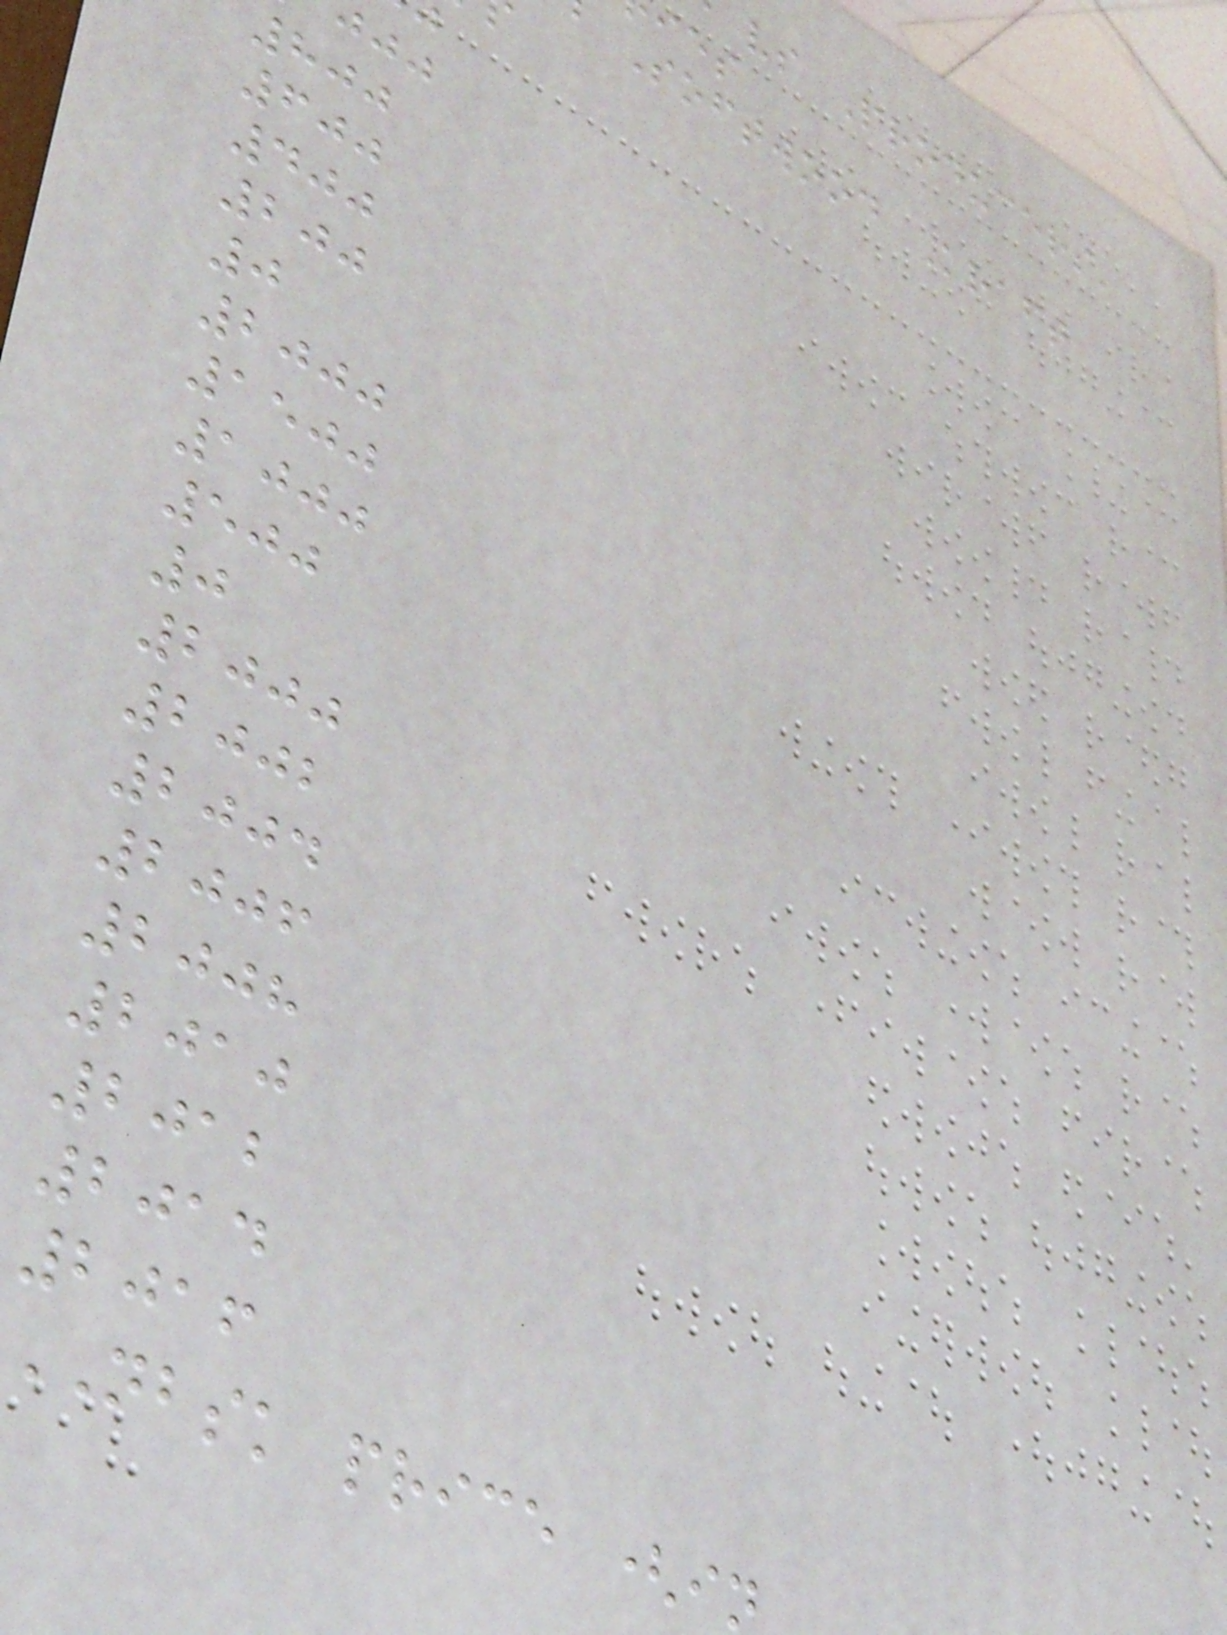vs Producers'
Softwood Kraft
800
600
400
200
0
2000
1500
1000
500
0
2000
2002
2004
2006
2008
2010
2012
2014
2016
nbsk price (i
